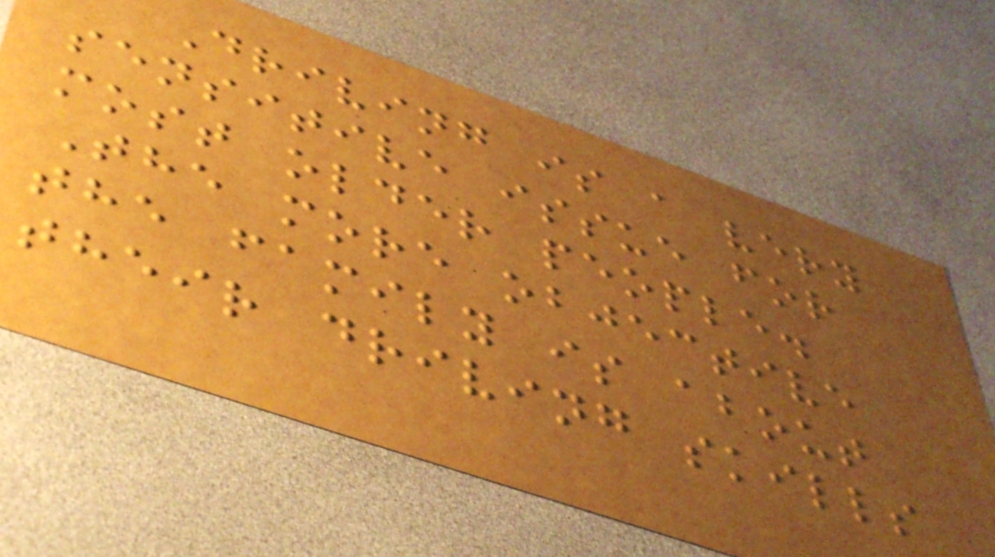Driving is a very
sensitive issue for
most older people.
The more objective
the family is about
their driving skills
